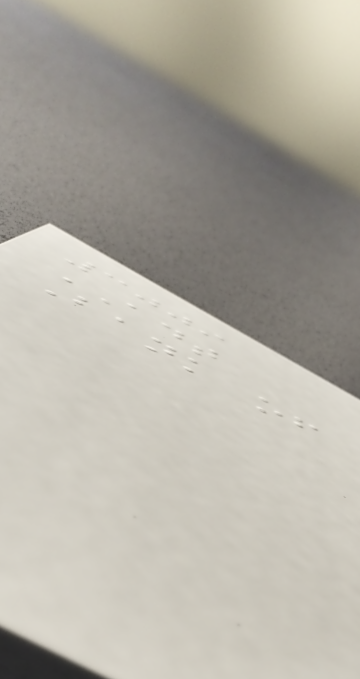3009
ADT
Bank of
